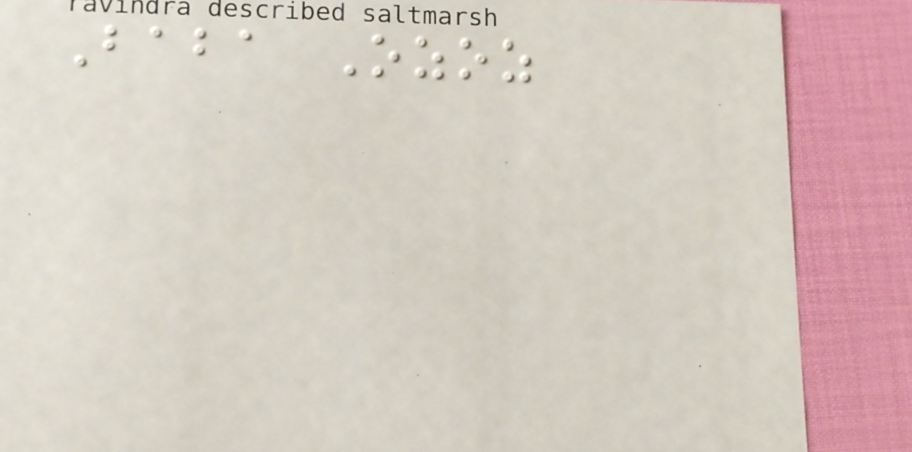Baba Ozoz
